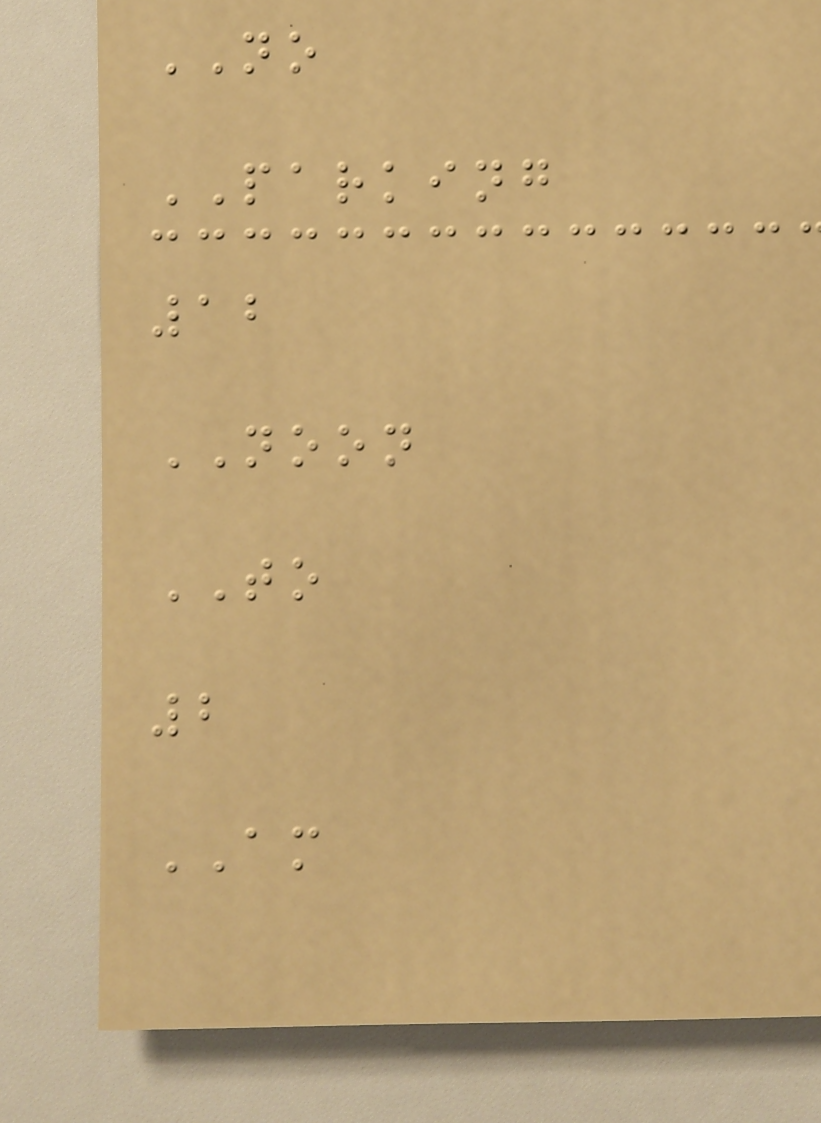NO
PARKING
12
NOON
TO
2
AM
